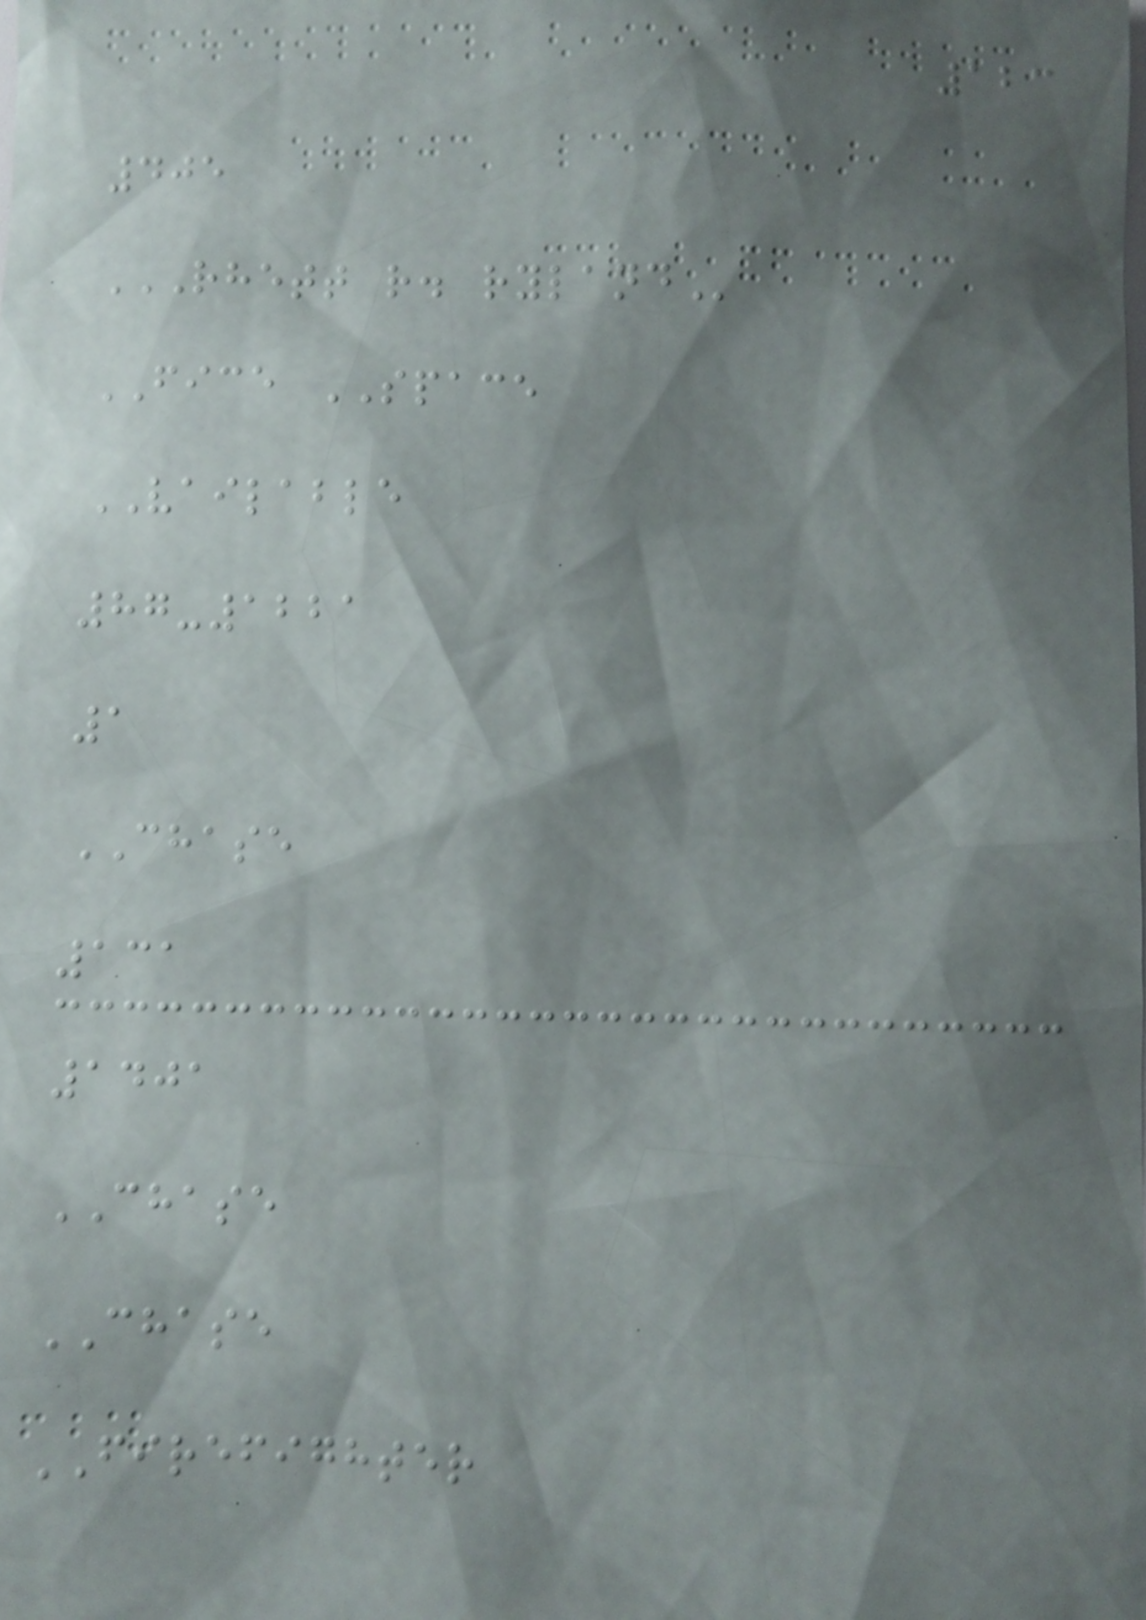123
405
RHETT R. RYLAND
FICE SPACE
VAILABLE
87-1221
1
CHASE
131
1401
CHASE
CHASE
FIREFIGHTER
